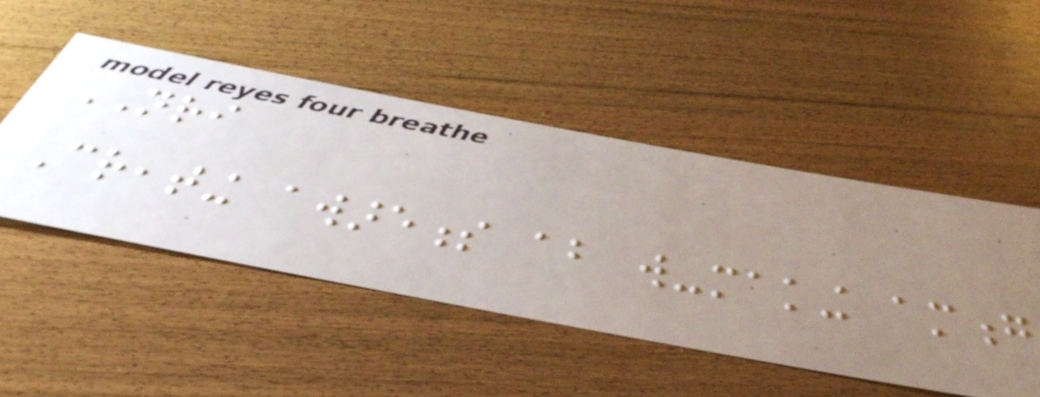NRI
Creating awareness about will-making among
